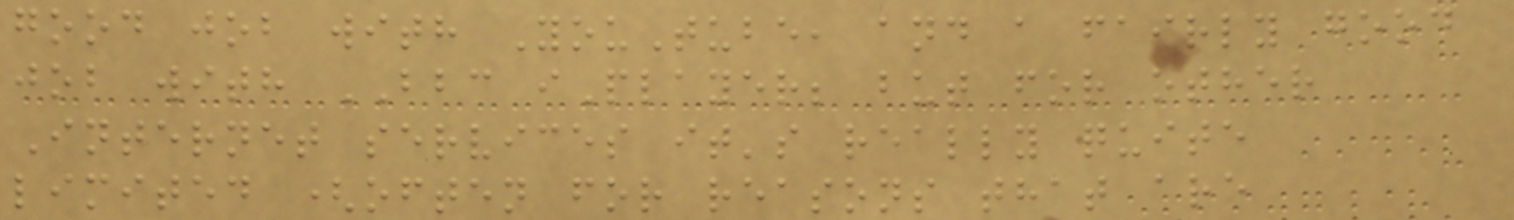good job with YouTube, and a fairly good
job with BBC iPlayer; but for other
Internet services it's really quite
limited (often for reasons that are
